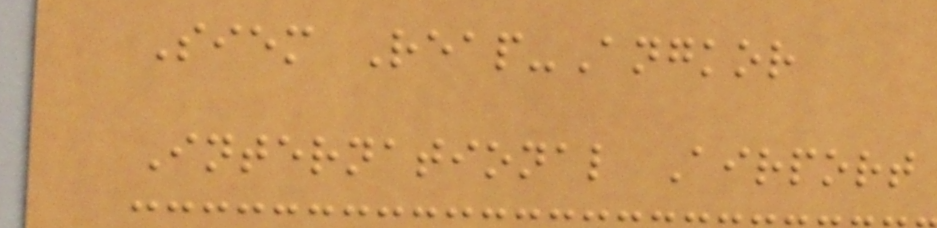Siem Reap-Angkor
International Airport
